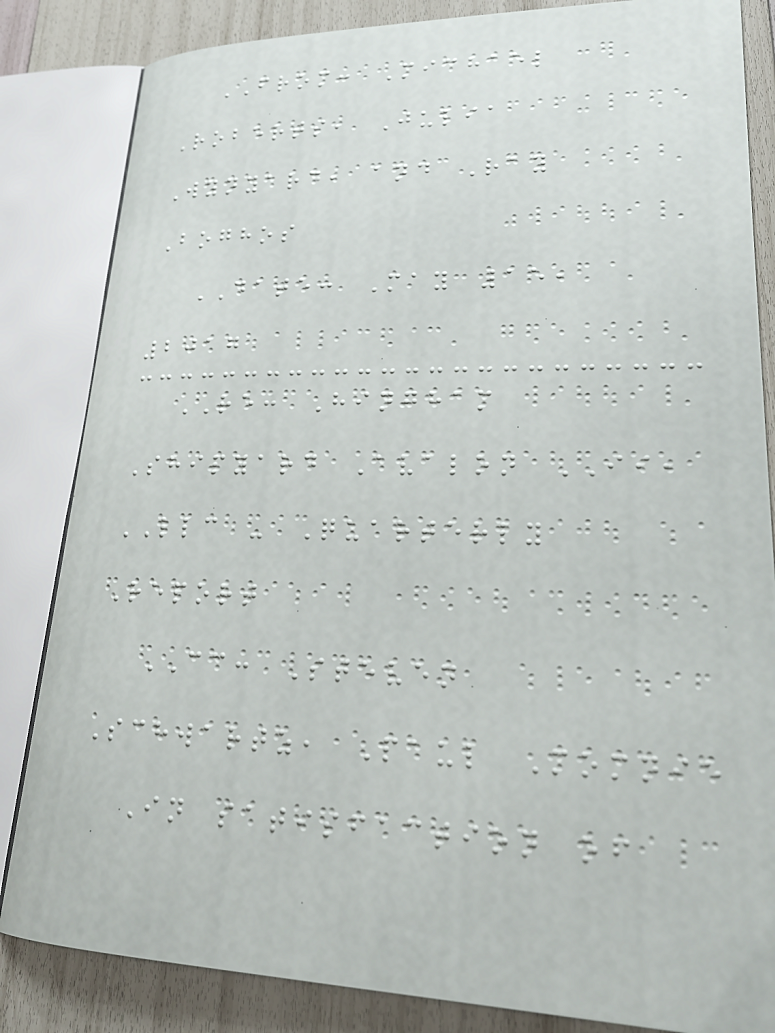FROM: Michael
Roberts, Julia
Wynyard, and Ray
Boghos
DATE: May 15,
2017
RE: Hingham
Shipyard Avalon II,
LLC - Quarterly
Report
CC: Steven
Schwartz, Paul Momnie
In satisfaction of
